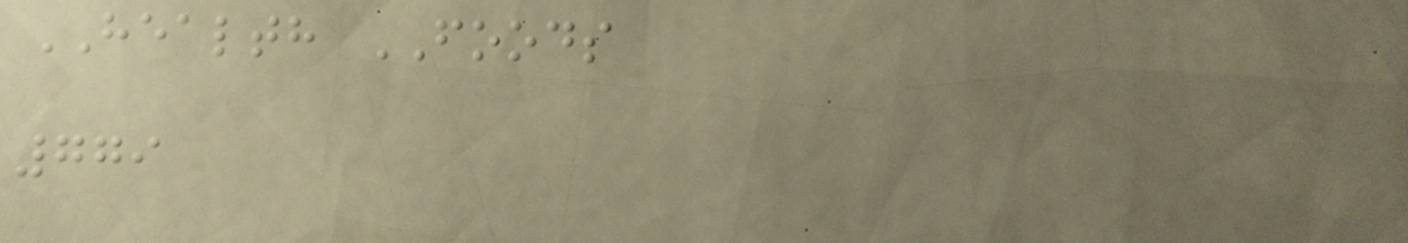HEALTH FOODS
779
